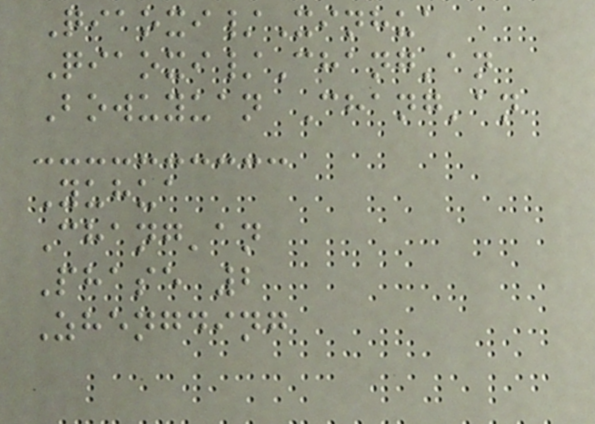Qiaoxi/Xinhua
Qiaoxi/Chang'an
Bowuyuan Chang'an
Yuhua
Chang'an
Phase 2
Zhengding
